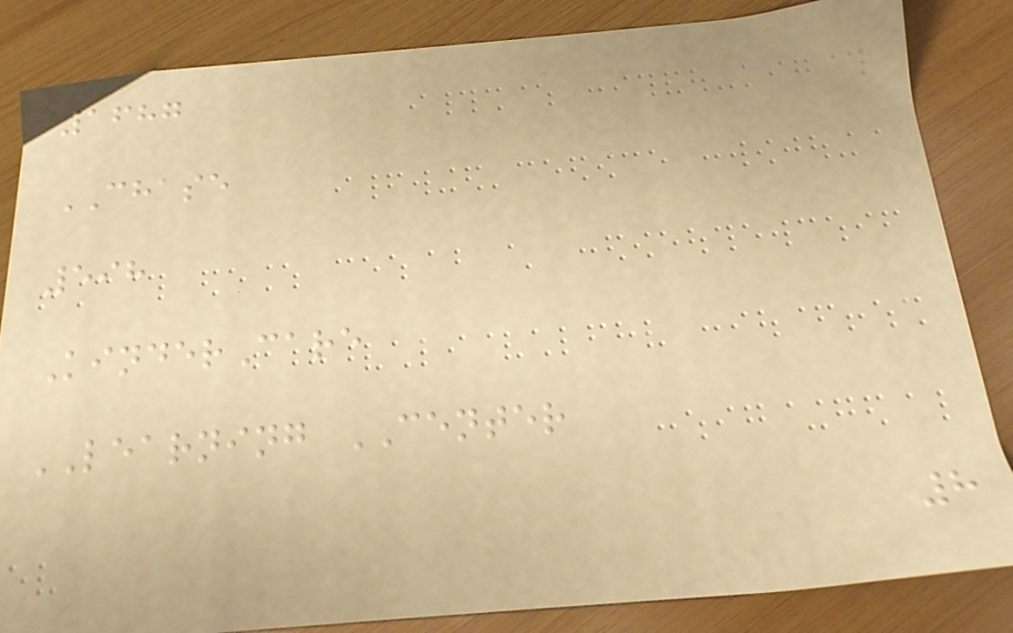1687
CHASE
598
KinderCare
LEARNING CENTER
8
